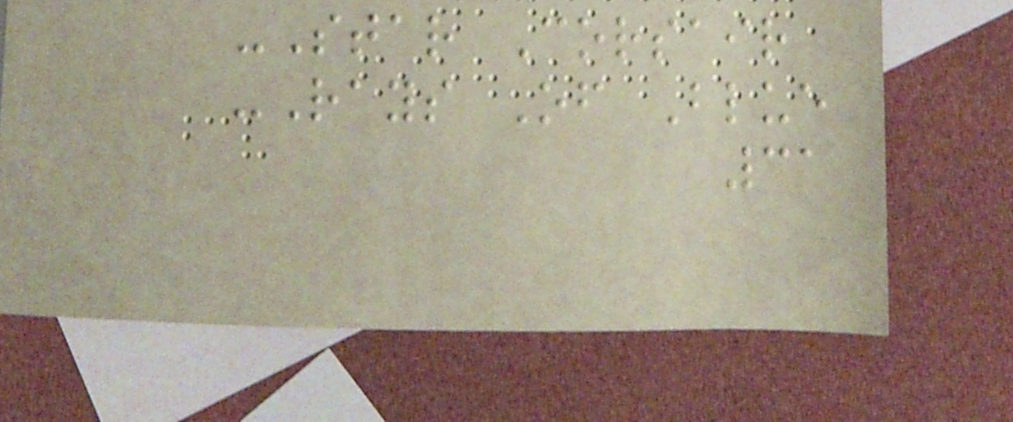-Star Corsair
-Rays Of Blue
31
